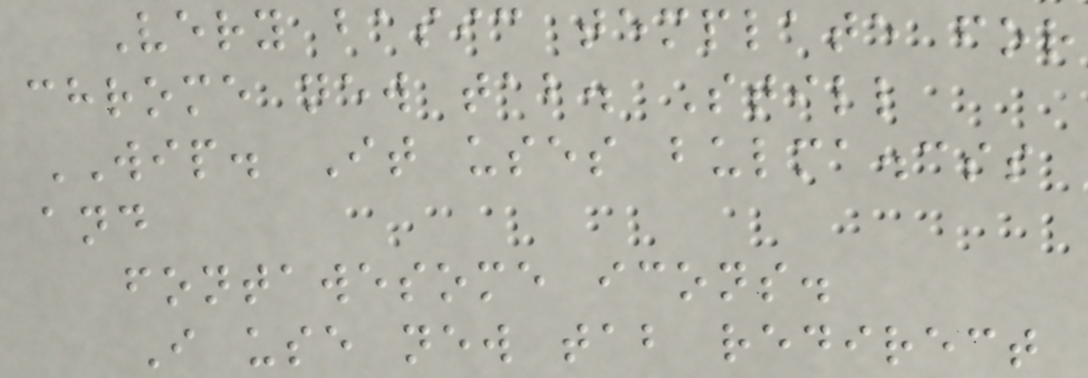Very basic template for
chrome new tab. Still
WIP. It uses bulma.css
and
fontawesome icons.
I use new tab redirect
